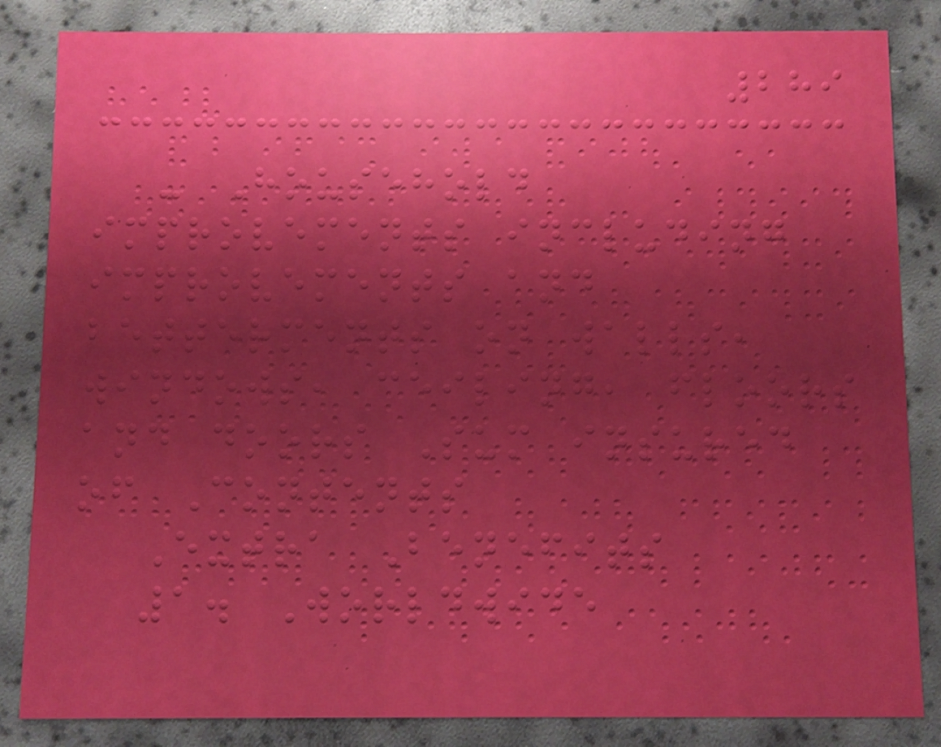289
- Household
improvements including
improvements and
betterments on walls,
windows, ceiling, floors
and doors Sum insured
of Contents
Extra Benefits
1. Worldwide
